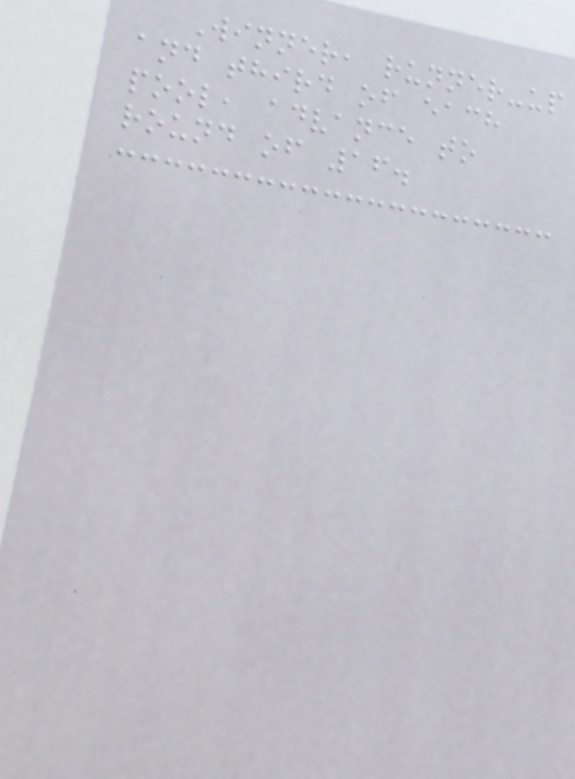Winner, runner-up
and third of each
pool, advance to
round of 16.
